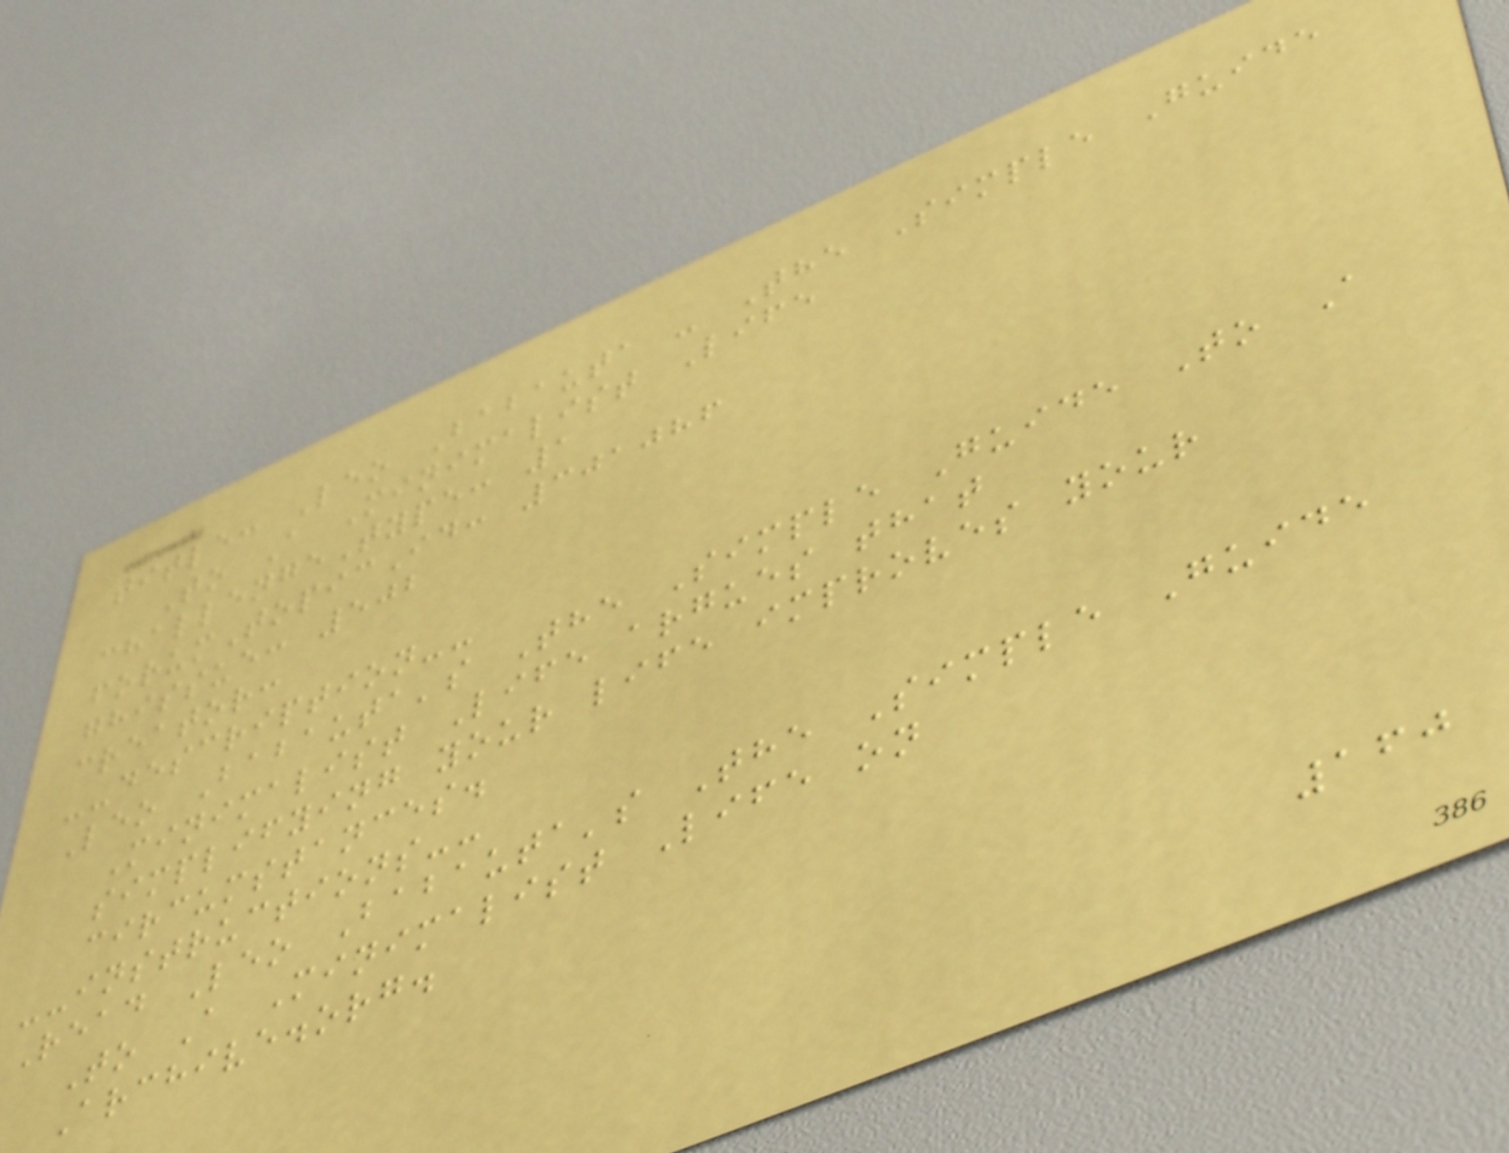title: Leo Babauta - The Simple Guide
To A Minimalist Life
challengeType: 1
forumTopicId: 301086
ghissue: 502
creator:
--description--
Leo Babauta's The Simple Guide To A
Minimalist Life argues that
simplifying your life improves your
circumstances.
--instructions--
Read Leo Babauta's The Simple Guide
To A Minimalist Life on
Archive.org.
160
